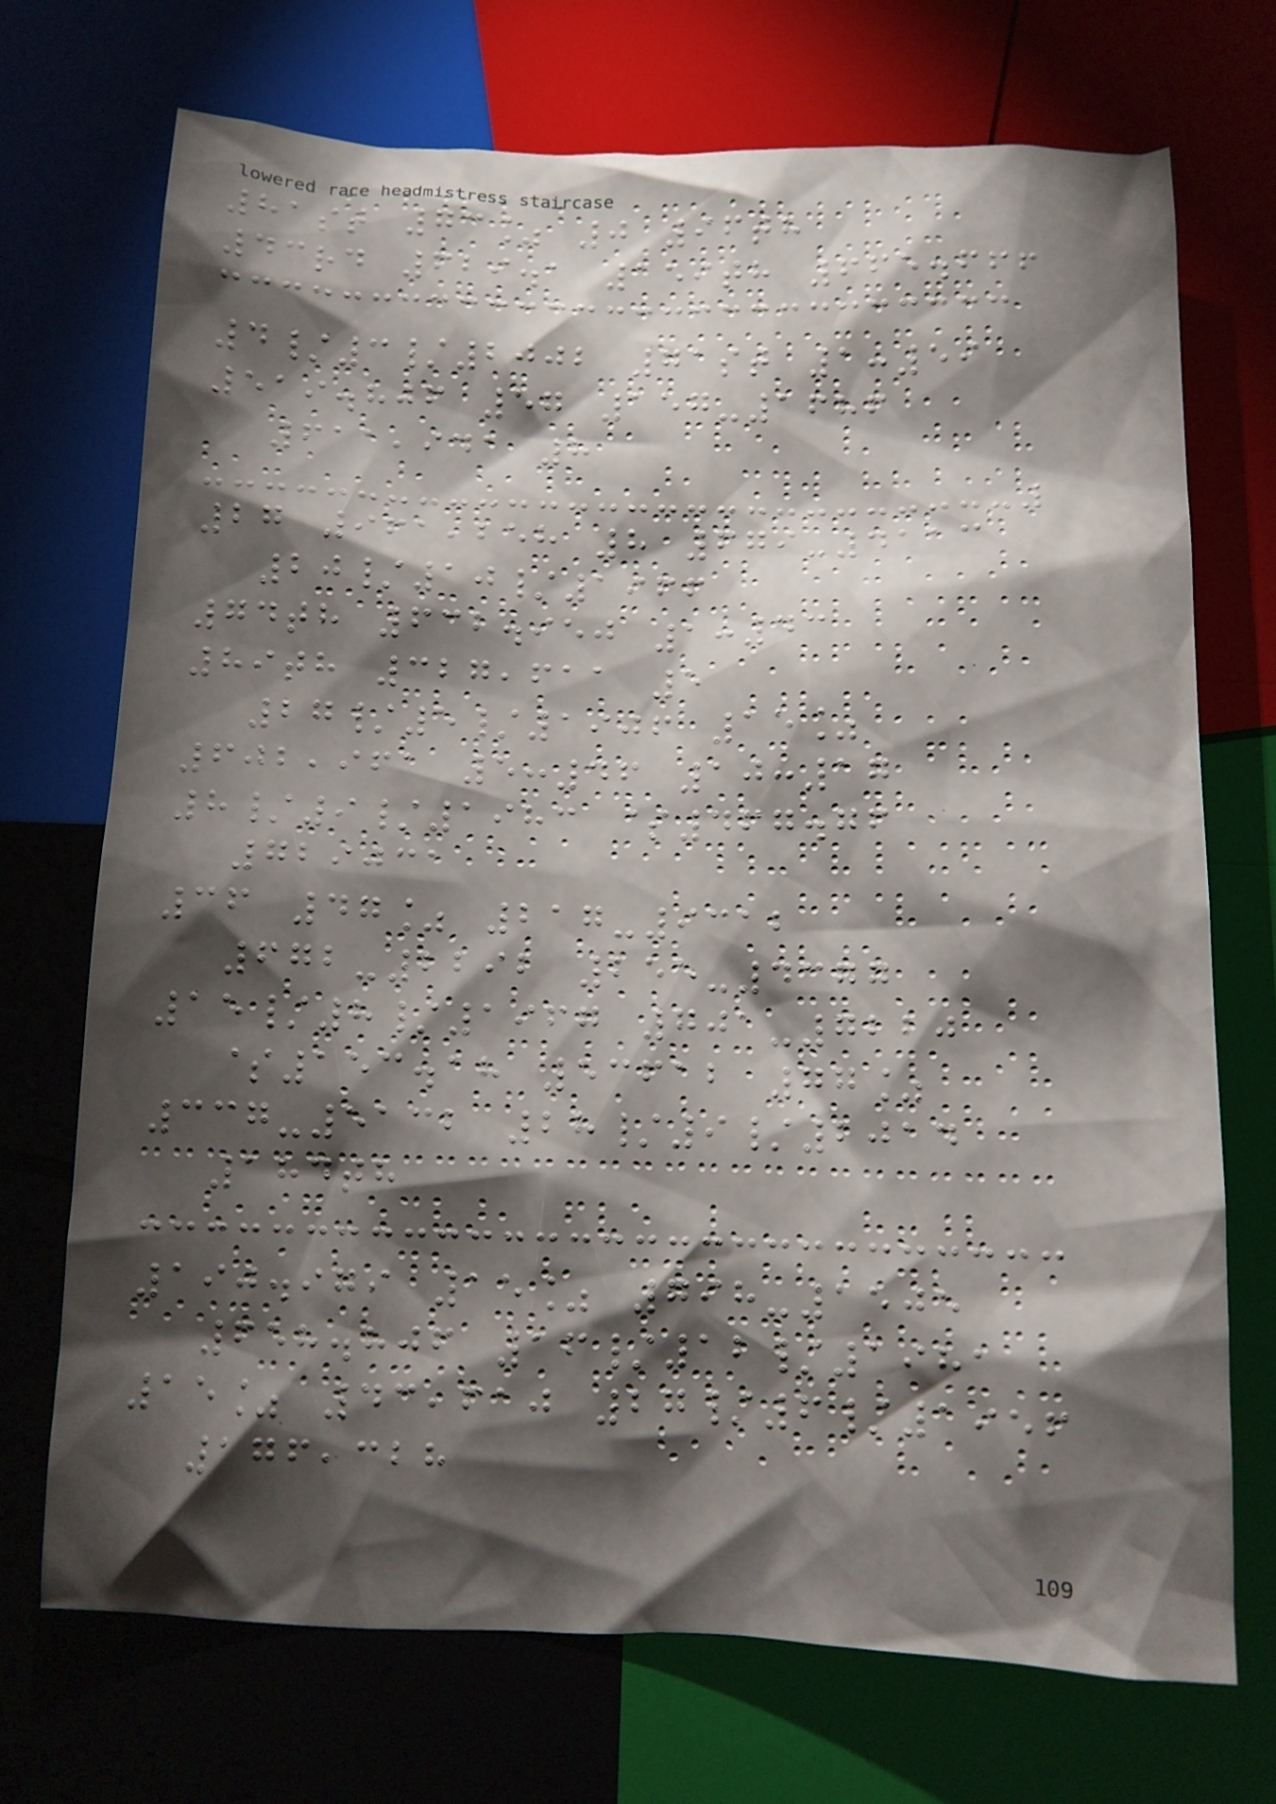81st 73% 0 96th
43rd 629.1 159th 665.666
4/3/2002 71st 1:59
519.806 57 157-1686
611,941 8
27 961,258 8 679-4113
20/10/1966
74th 632.950 1:43
89th 327,611 5
27/5/1906 15%
602,961 5:46 10:17
8/9/1983 $467.76
729031
36 47% 217-9312
672-2292 255-4377
15/8/1967 701-7220
$153.18 53612 77%
337-5132 28/9/2014
184th
190.979 15% 798-1505
658.806 16/12/1981
15% 43,610 27/6/1956
176,328
